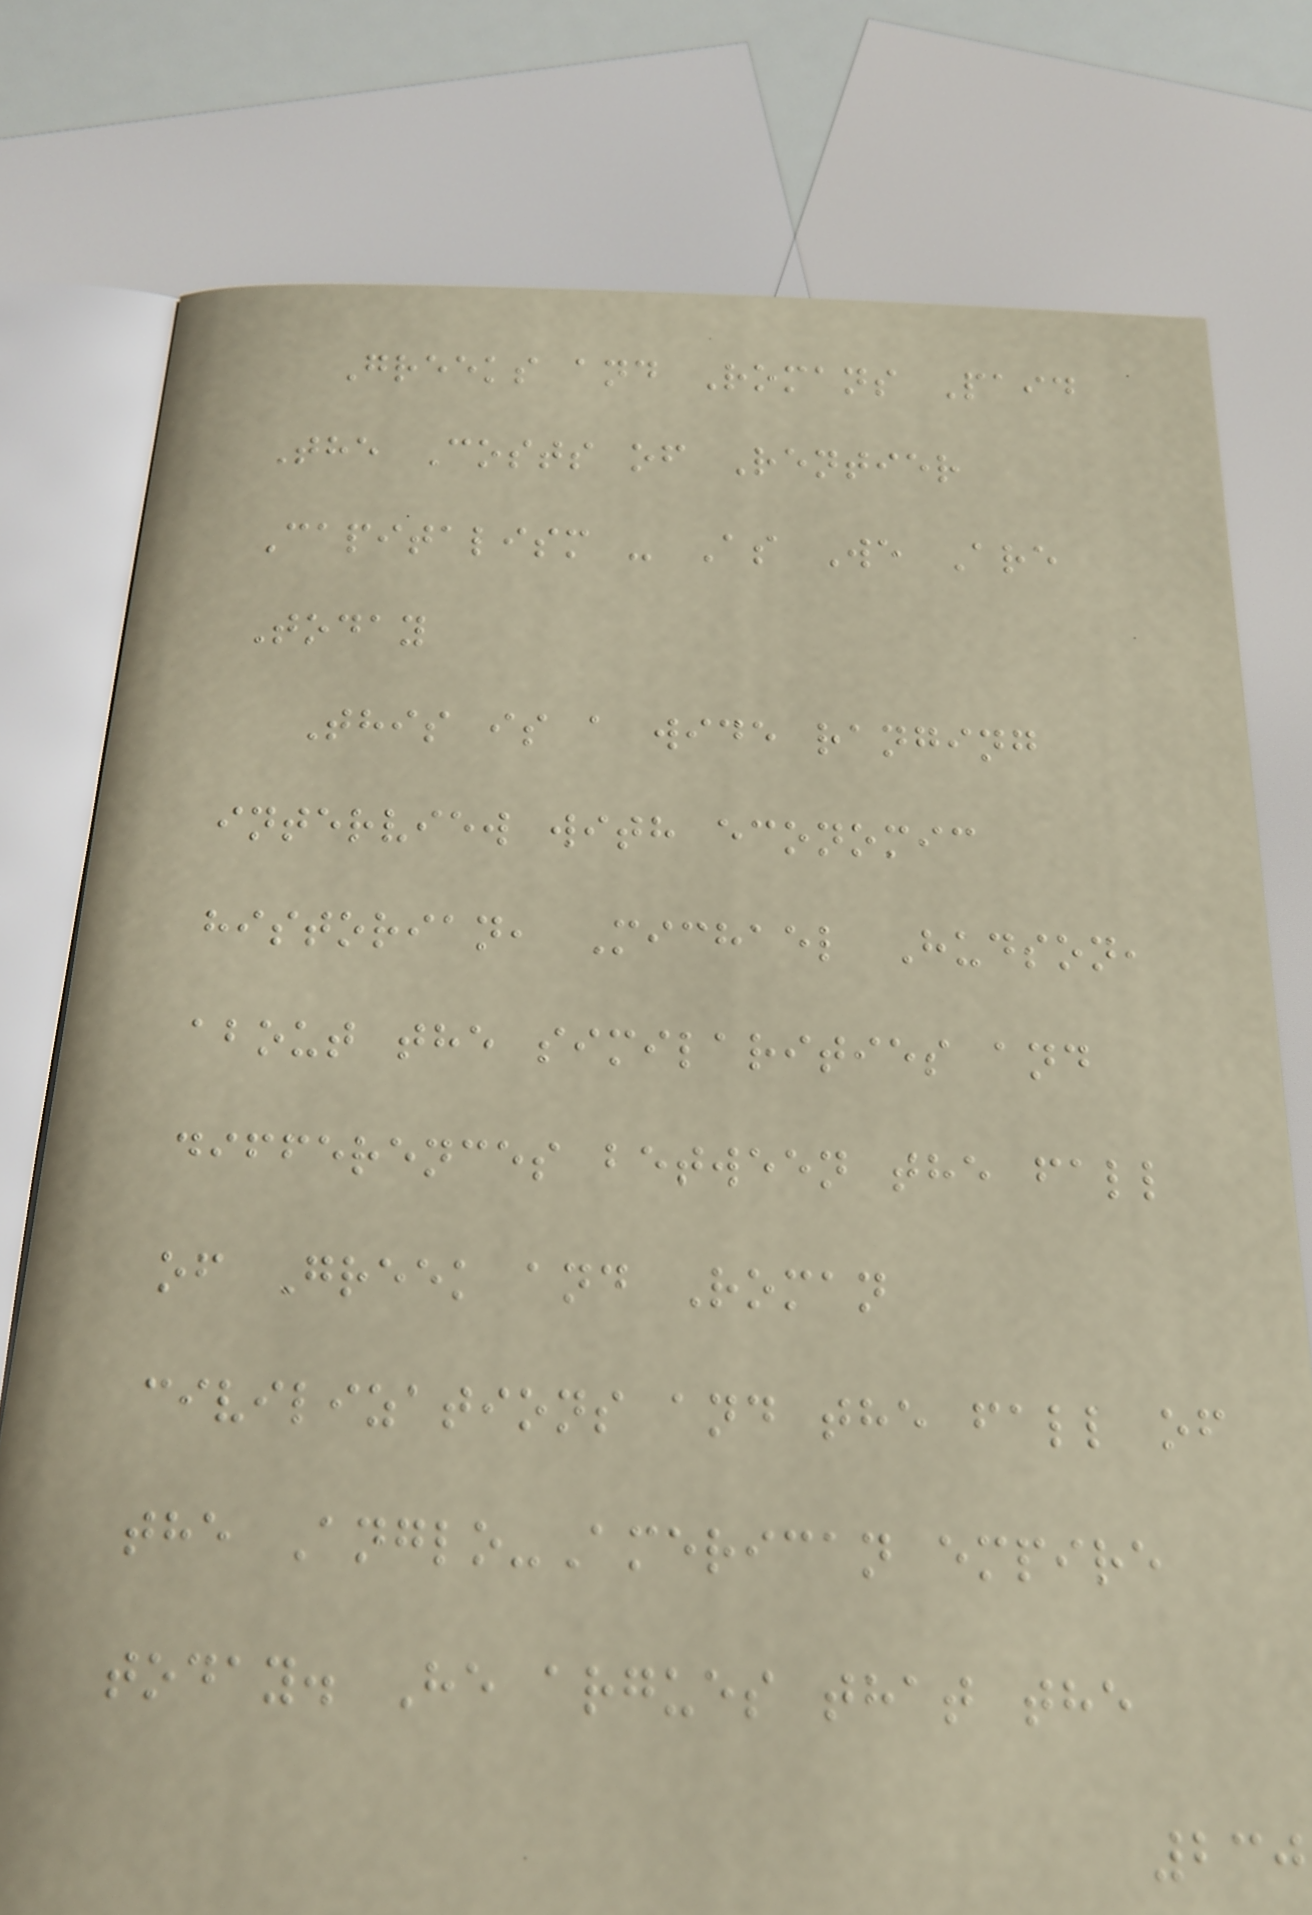Greeks and Romans Paid
The Costs of Rentier
Capitalism - As We Are
Today
This is a wide ranging
interview with economic
historian, Michael Hudson,
about the similarities and
differences between the fall
of Greek and Roman
civilizations and the fall of
the Anglo-American empire
today. He argues that the
230
